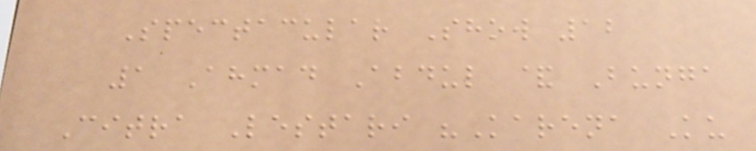Spectacular Show 12
1 Ahmad Abdul & Bunga
Citra Lestari "Karena Ku
